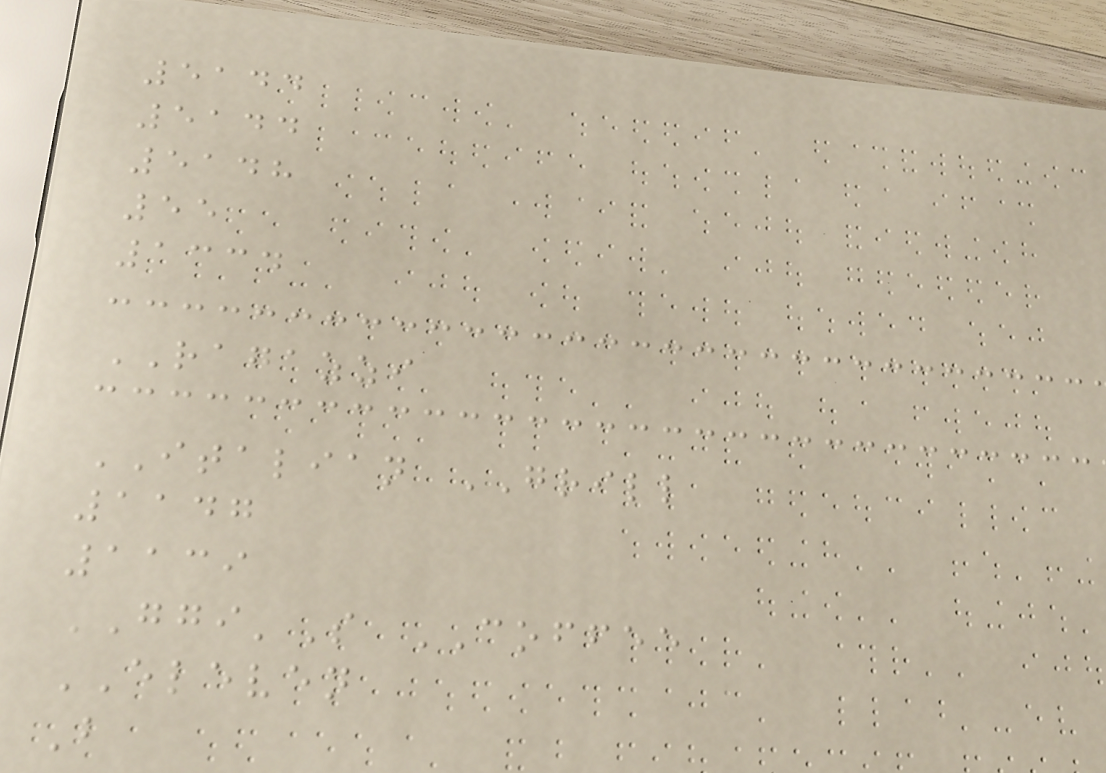5144
5144
5148
55
1334
RAGAZZI
ITALIAN GRILL
1147
1139
GGI'S COFFEE
ELEVEN
B
